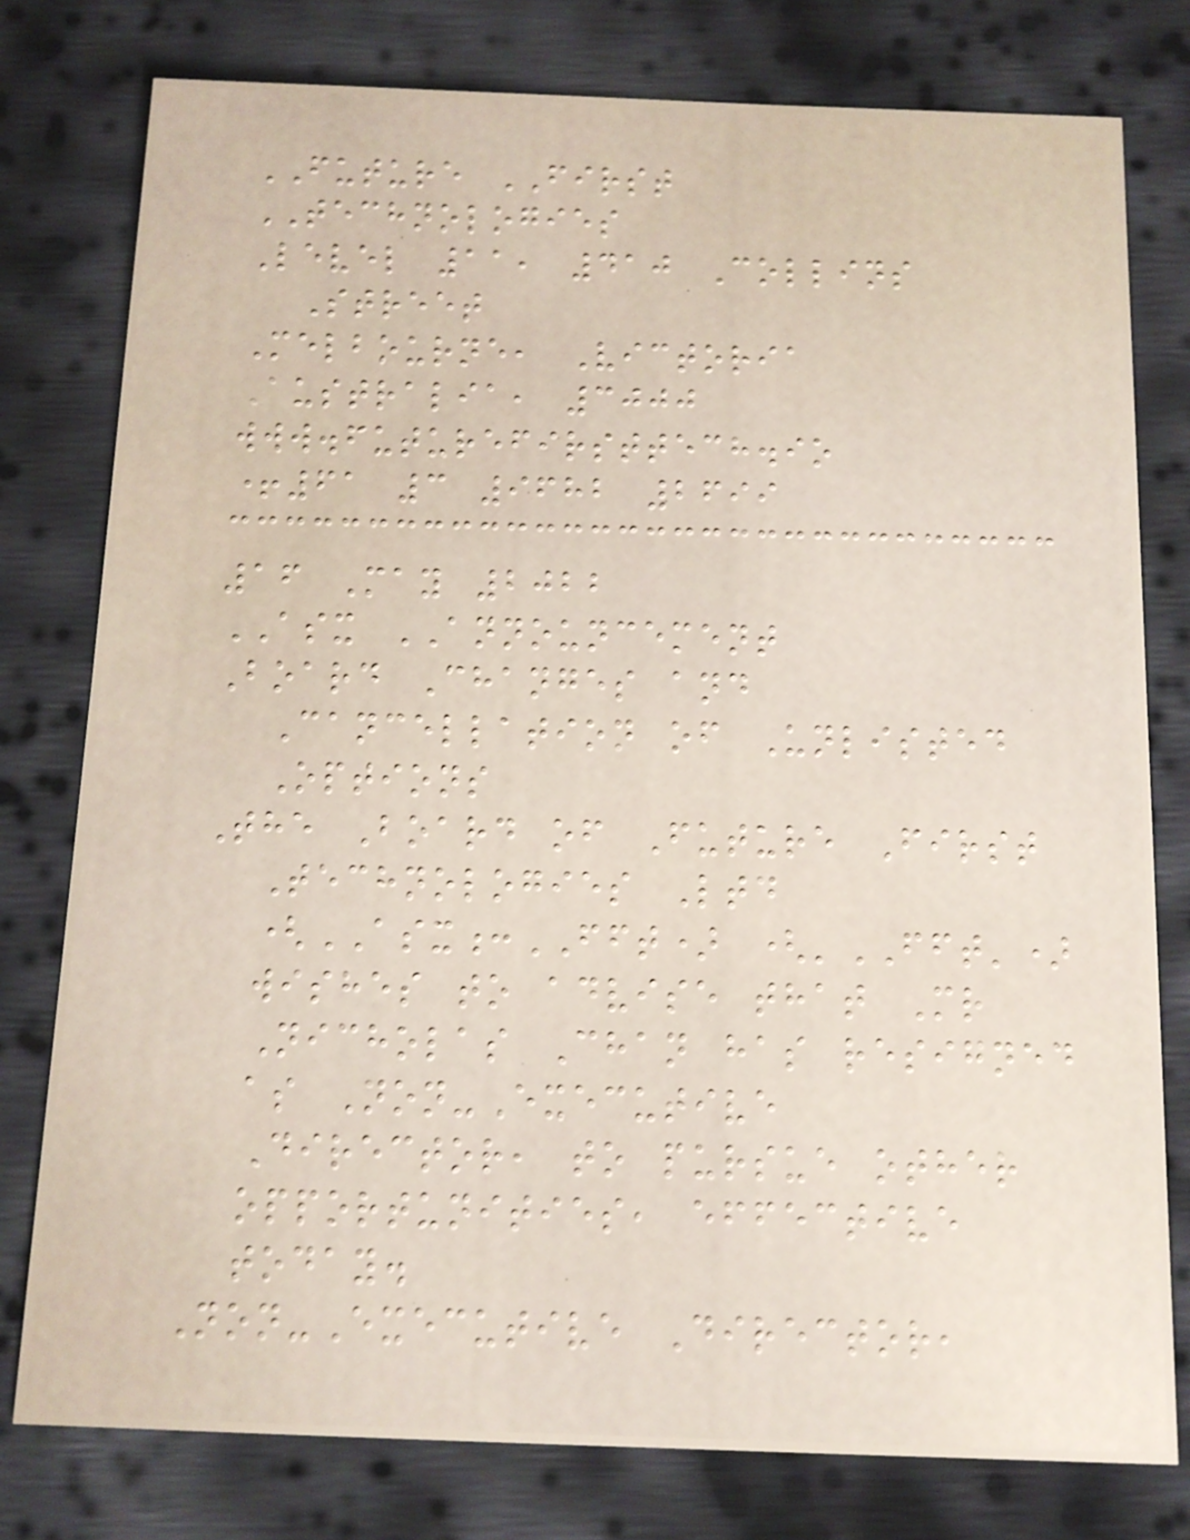FUTURE FIRST
TECHNOLOGIES
Level 11, 410 Collins
Street
Melbourne, Victoria
Australia, 3000
www.futurefirsttech.io
+61 3 9682 2699
16 May 2022
ASX ANNOUNCEMENT
Board Changes and
Cancellation of Unlisted
Options
The Board of Future First
Technologies Ltd
(ASX:FFT) ('FFT')
wishes to advise that Mr
Nicholas Chan has resigned
as Non-Executive
Director, to pursue other
opportunities, effective
today.
Non-Executive Director,
